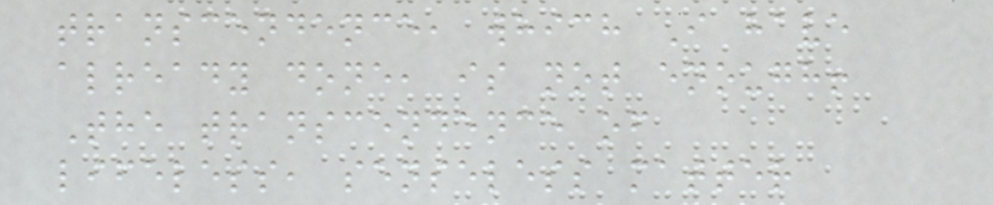transcendence, which I have
already done, is not enough!
The transcendence of
lifeless, senseless matter
